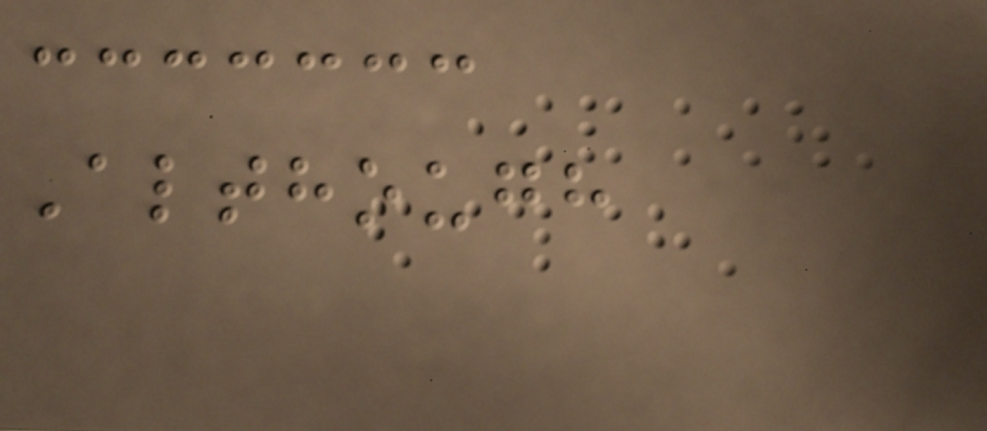Although
